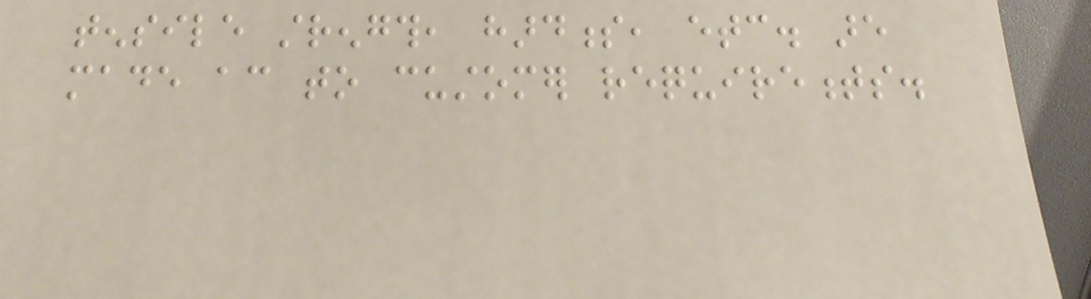tensile strength, hardness, etc. are
made according to customer requirements.
